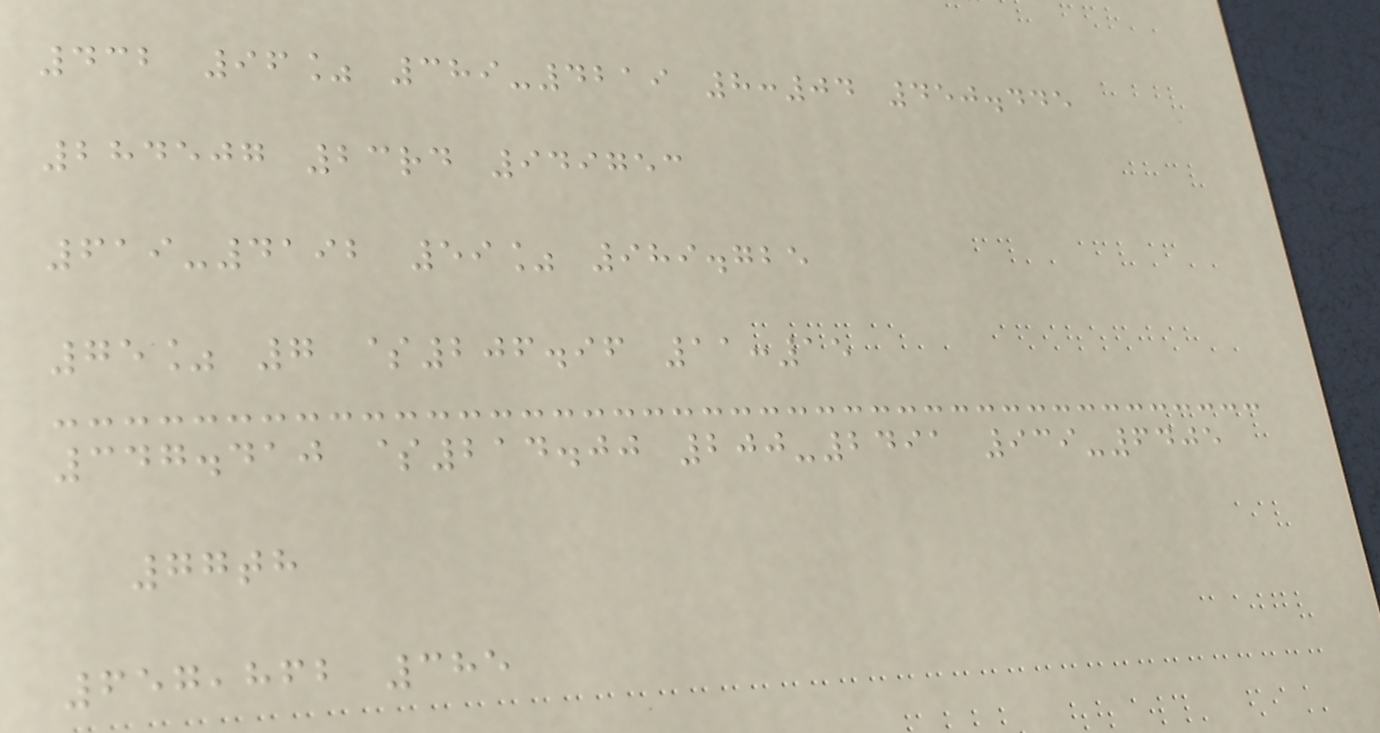432 96% 389-4219 8:04 450.445
284507 23rd 949753
619-4192 59% 989.725
75% 7 $206.96 11:15
347.410 $214.00 200-2491 939-6405
77th
657,862 385
